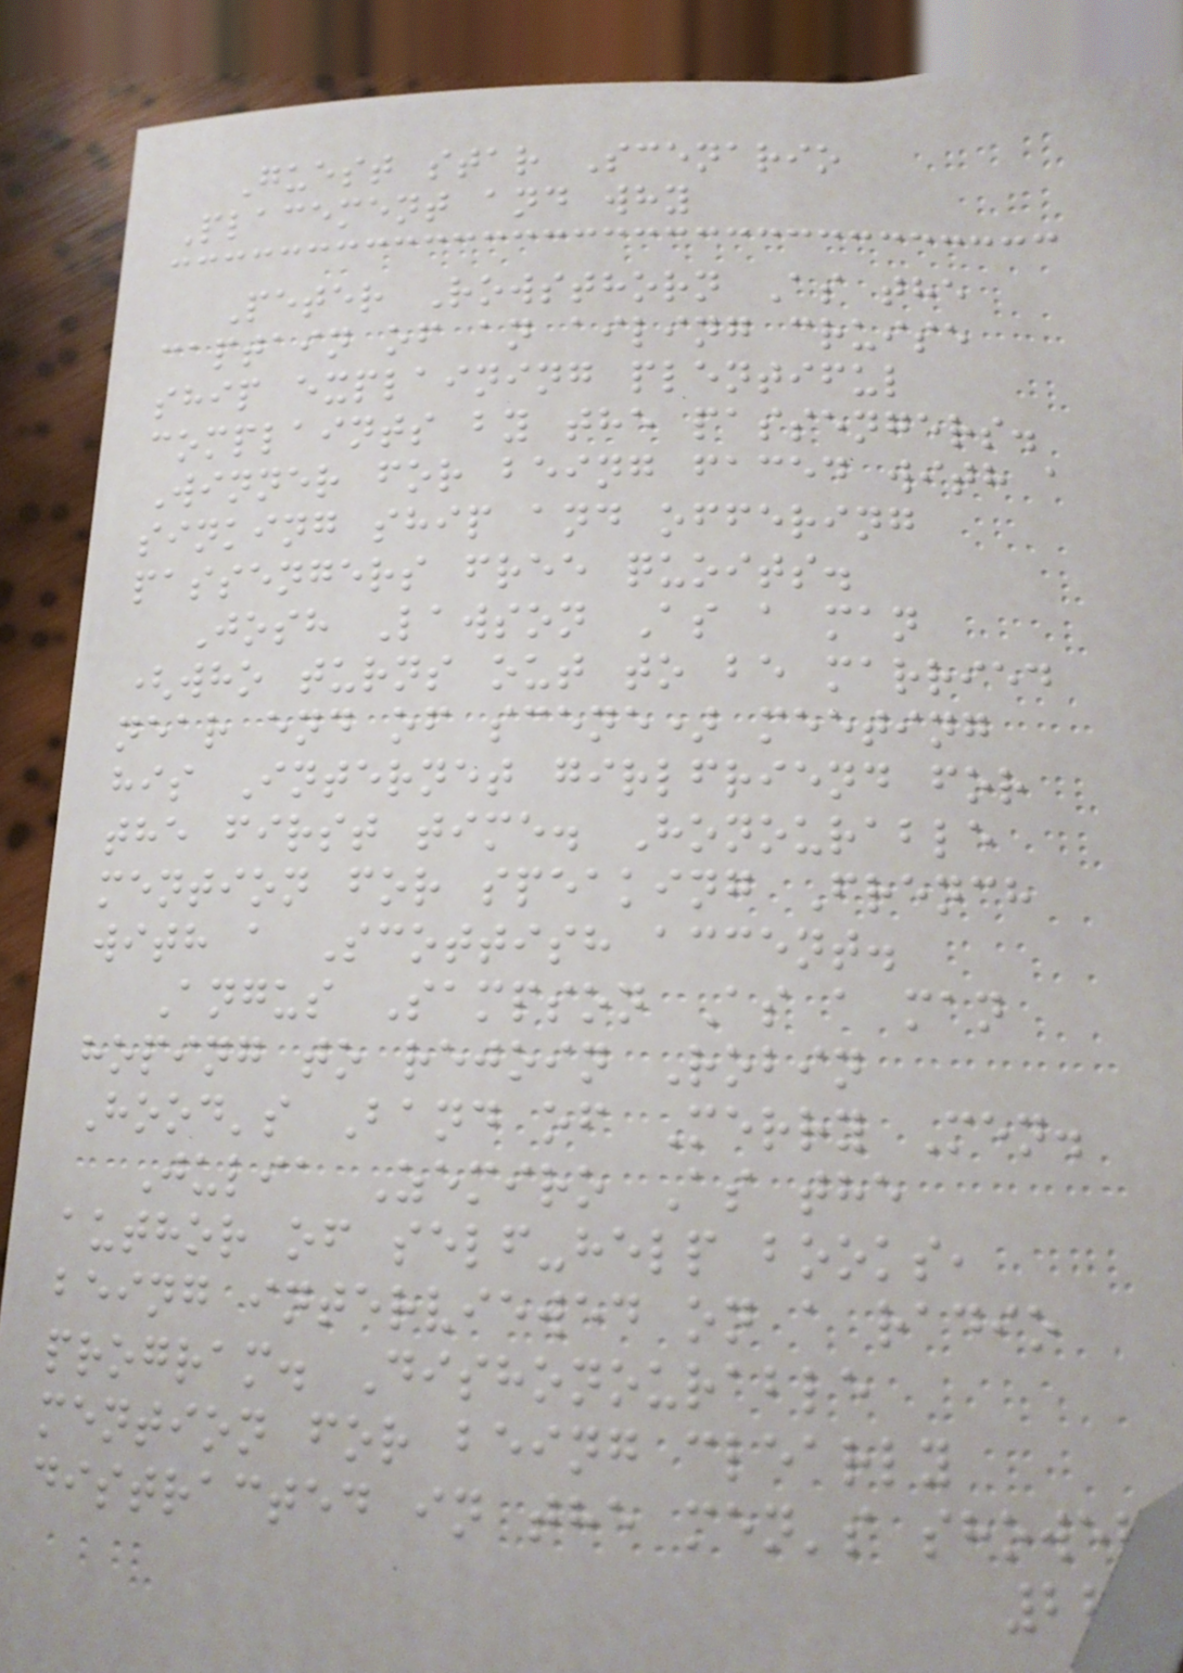Guest star Scenario
Placement and why
Peter Rowsthorn As the
captain of an ailing cruise
ship explaining plentiful
complaints by the passengers.
Winner for being faced with a
sinking ship and offering
passengers free quoits.
Josh Lawson As a man
(who turns out to be married
near end of scene) meeting
his Internet girlfriend for
the first time. Honourable
mention for speaking French
with a Scottish accent.
Angus Sampson As a man
hoping to rejoin Robin
Hood's Band of Merry Men.
Julia Zemiro As the
author of self-help books,
being interviewed on a radio
program. Dishonourable
mention for being clearly
distracted in the men's shower
220
